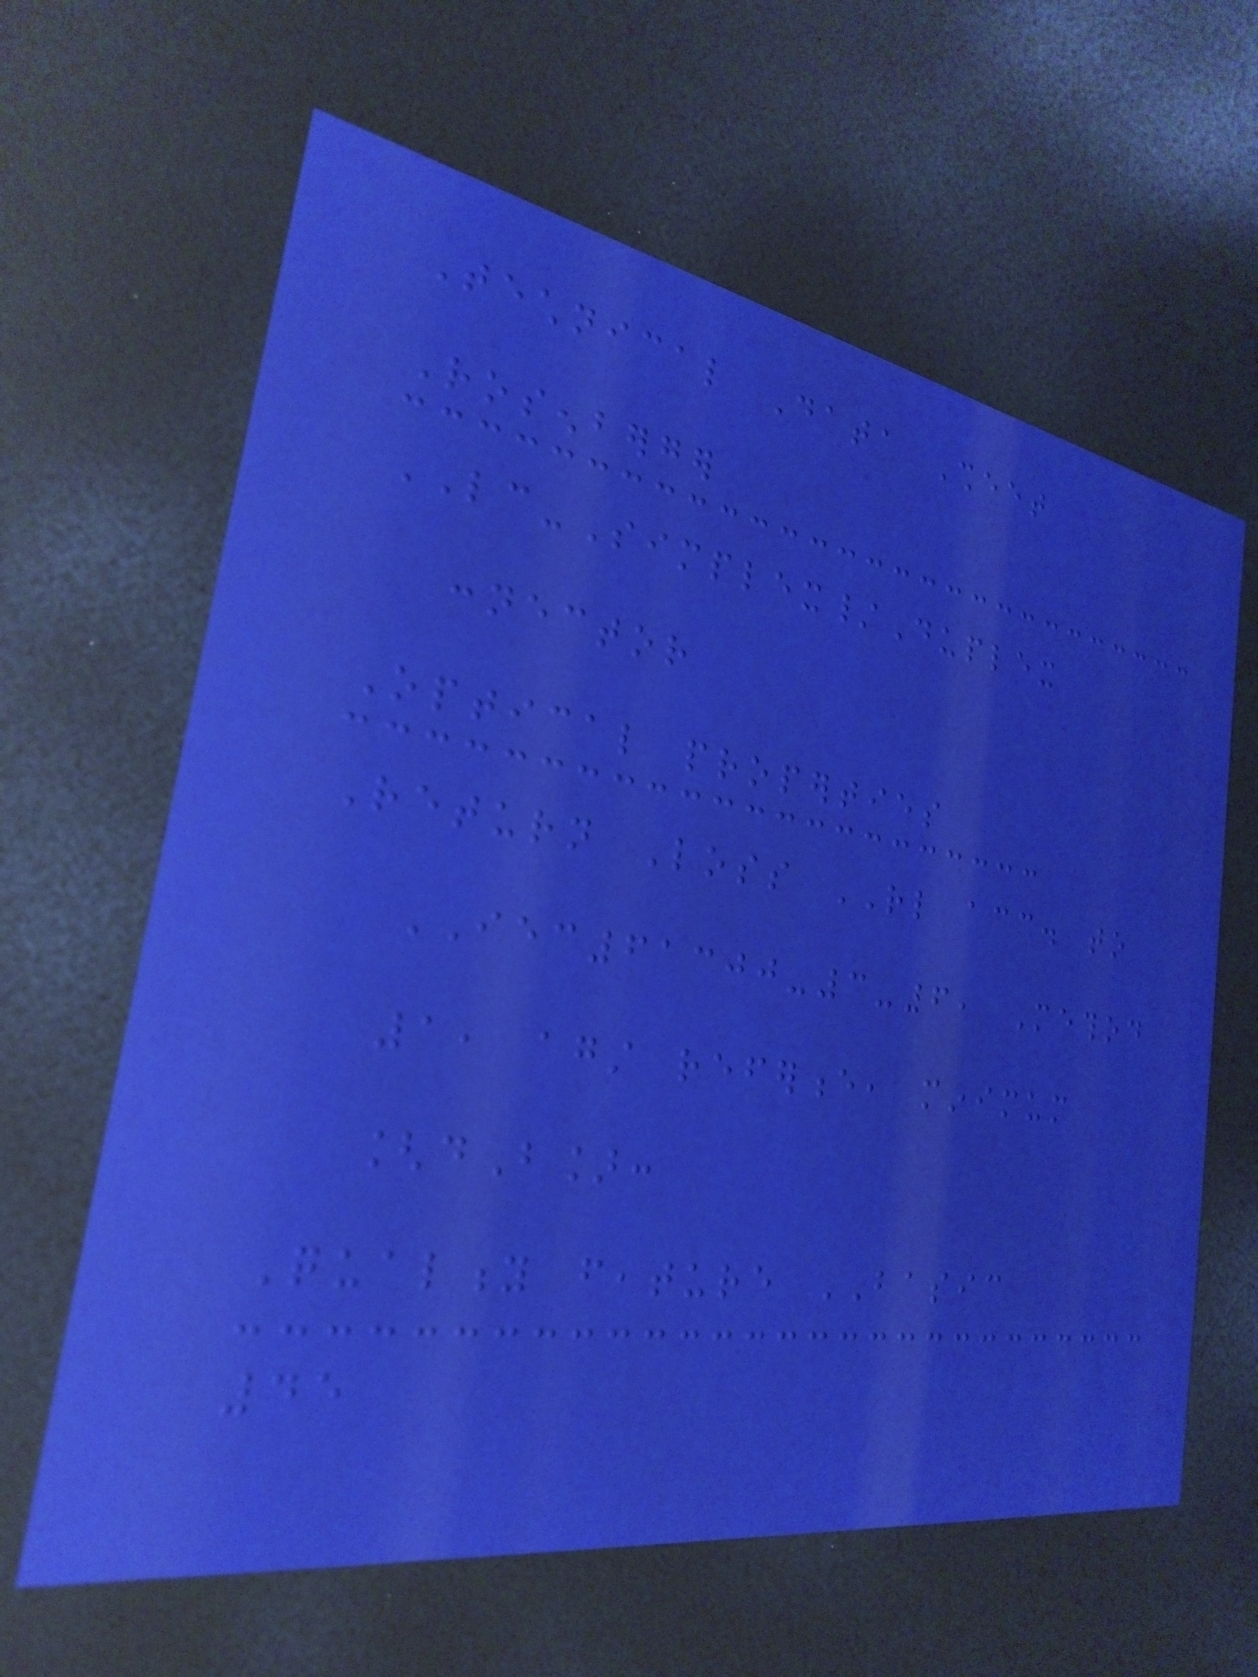Technical Data Sheet
Rosenberger
LC-Simplex/Duplex
connector
Optical properties
Return Loss RL acc. to
IEC61300-3-6, Method
1, against reference, minimum
[dB]:
Quality feature BASIC
45
